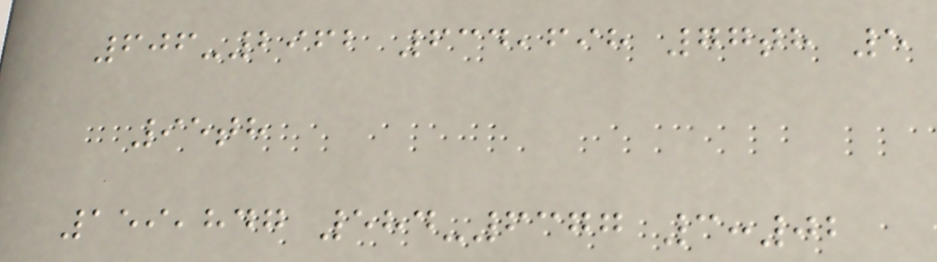606-2962 634,698 77th 5
95th
159,847 584-6377 3:02
